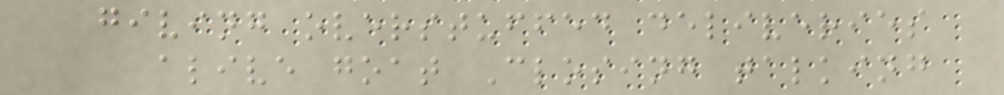giving overstuffed deliveries
alive goat Closing talking
